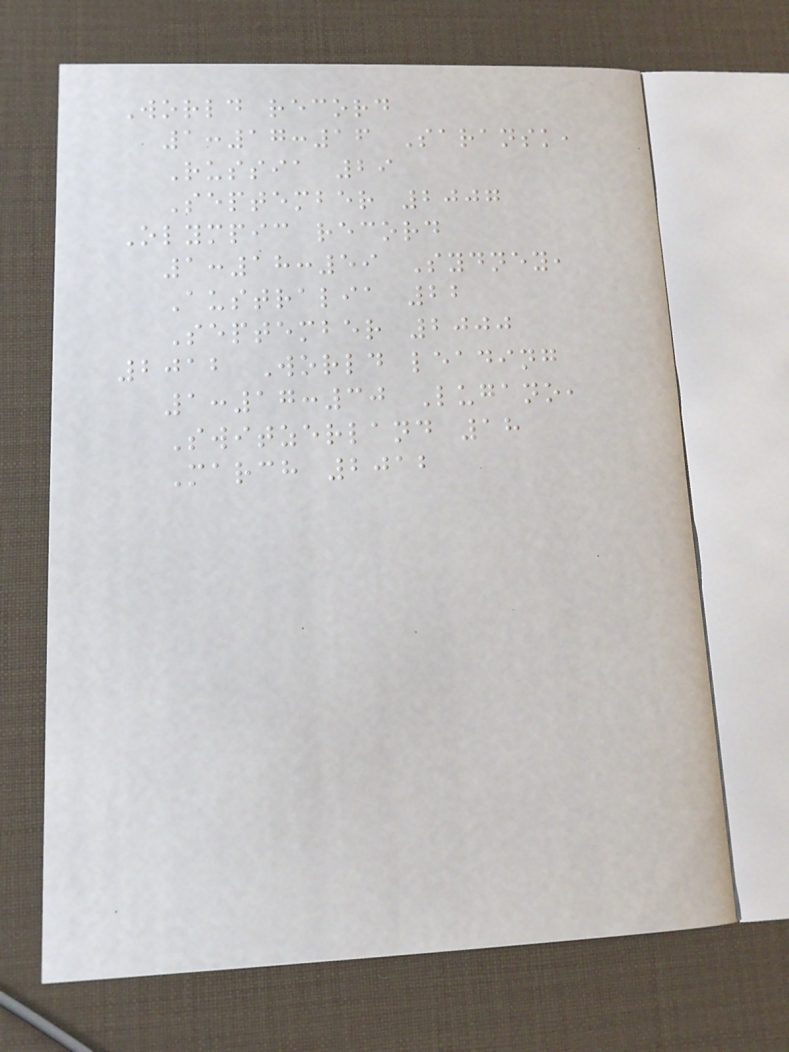World record
1:17:16 Saransk,
Russia 29
September 2007
Olympic record
1:18:59 Sydney,
Australia 22
September 2000
2012 World leading
1:17:30 Lugano,
Switzerland 18
March 2012
